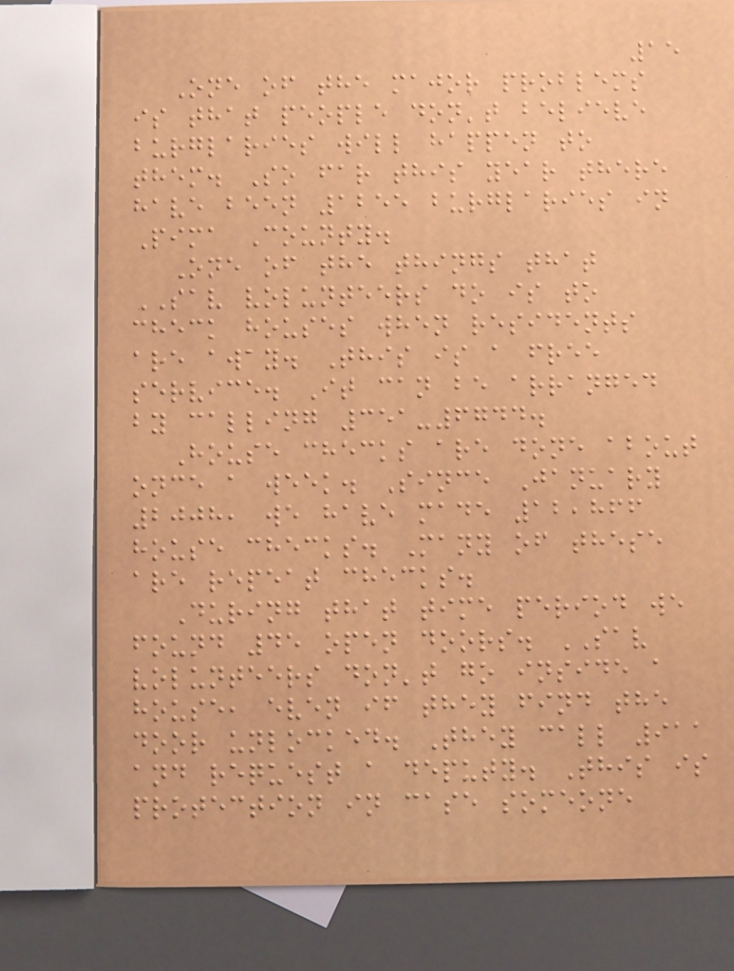15
One of the major problems
is that people don't believe
burglaries will happen to
them. So far this year there
have been 1255 burglaries in
Pima County.
One of the things that
SAV volunteers do is to
check houses when residents
are away. This is a free
service. It can be arranged
by calling 351-6744.
House checks are done about
once a week. Since January
2008, we have made 12,866
house checks. Many of these
are repeat checks.
During that time period we
found 45 open doors. SAV
volunteers don't go inside a
house, even if they find the
door unlocked. They call 911
and request a deputy. This is
protection in case someone
